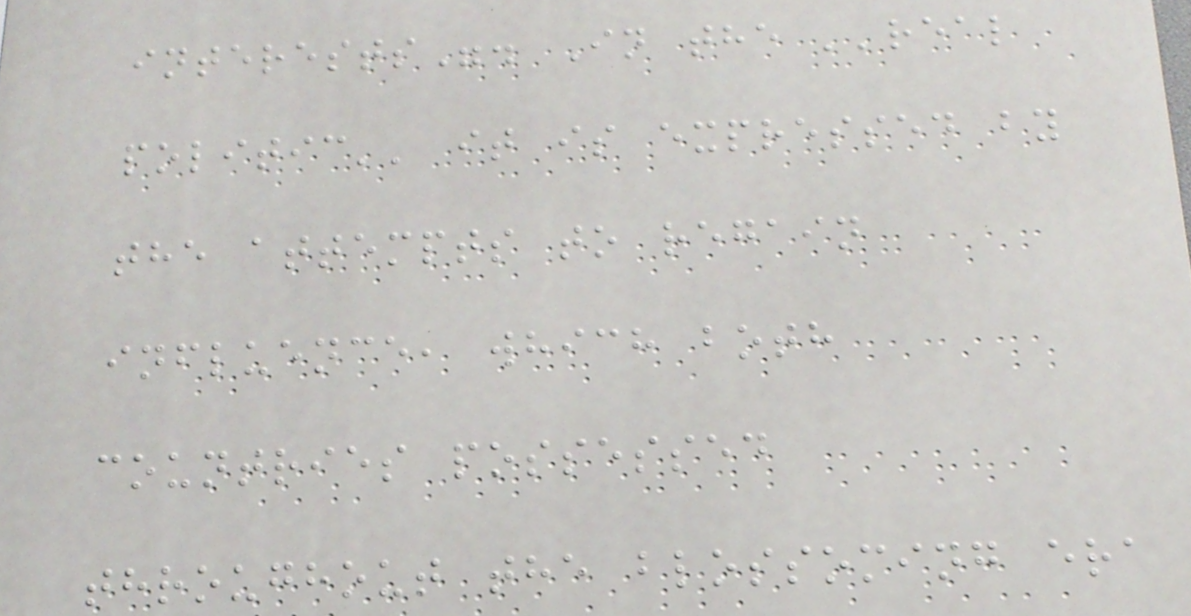interests". In the ''real
politic'' it is expressed by
the attempts to regain
influence, which both
countries possessed
throughout the blossoming era
